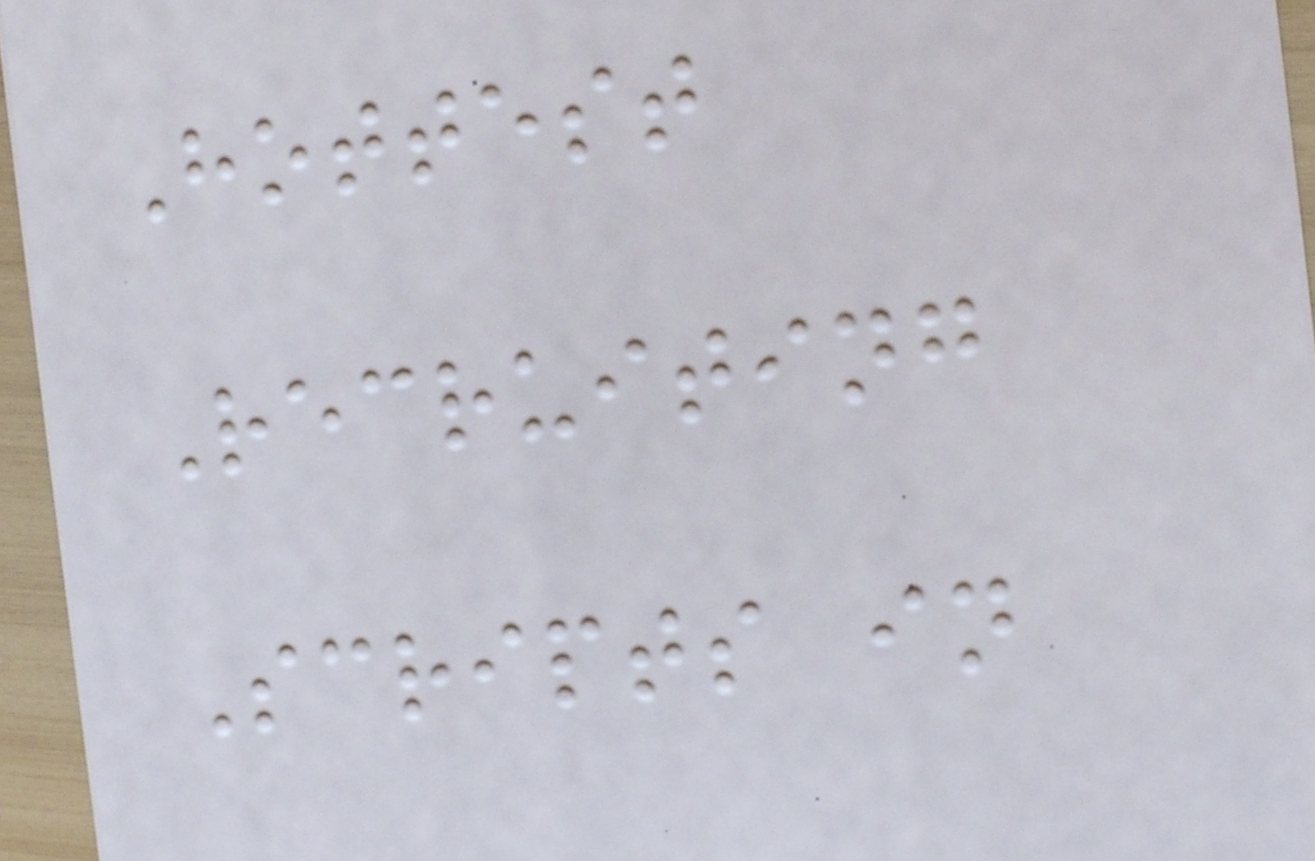Hottest
Recruiting
Scripts in
